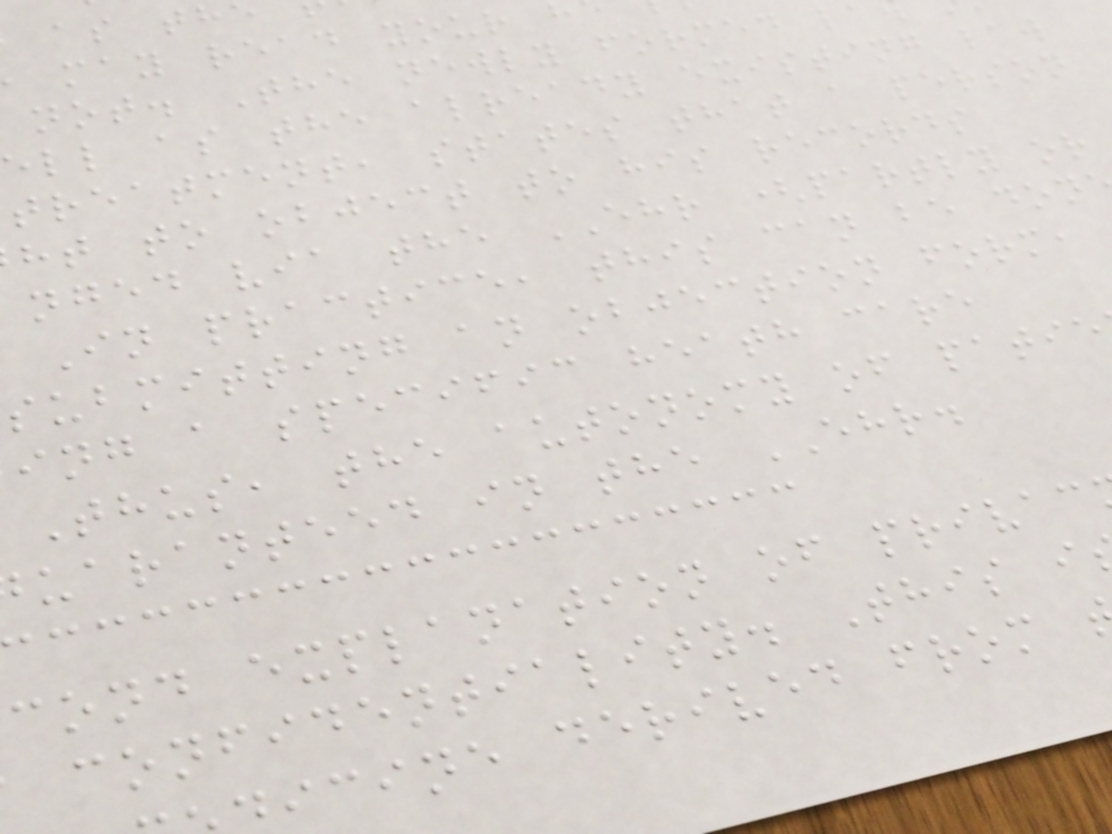may read your
not. The newly formed l
ell as the already existing law
treatment, states that a person
ht to object to his records
nged via the EHR (partly or
In practice, this can be don
submitting an objection form,
ing a specific heath care
Thus, the autonomy of patie
uaranteed in the EHR.
cond explanation of privac
confidentiality. This i
icine derived from
